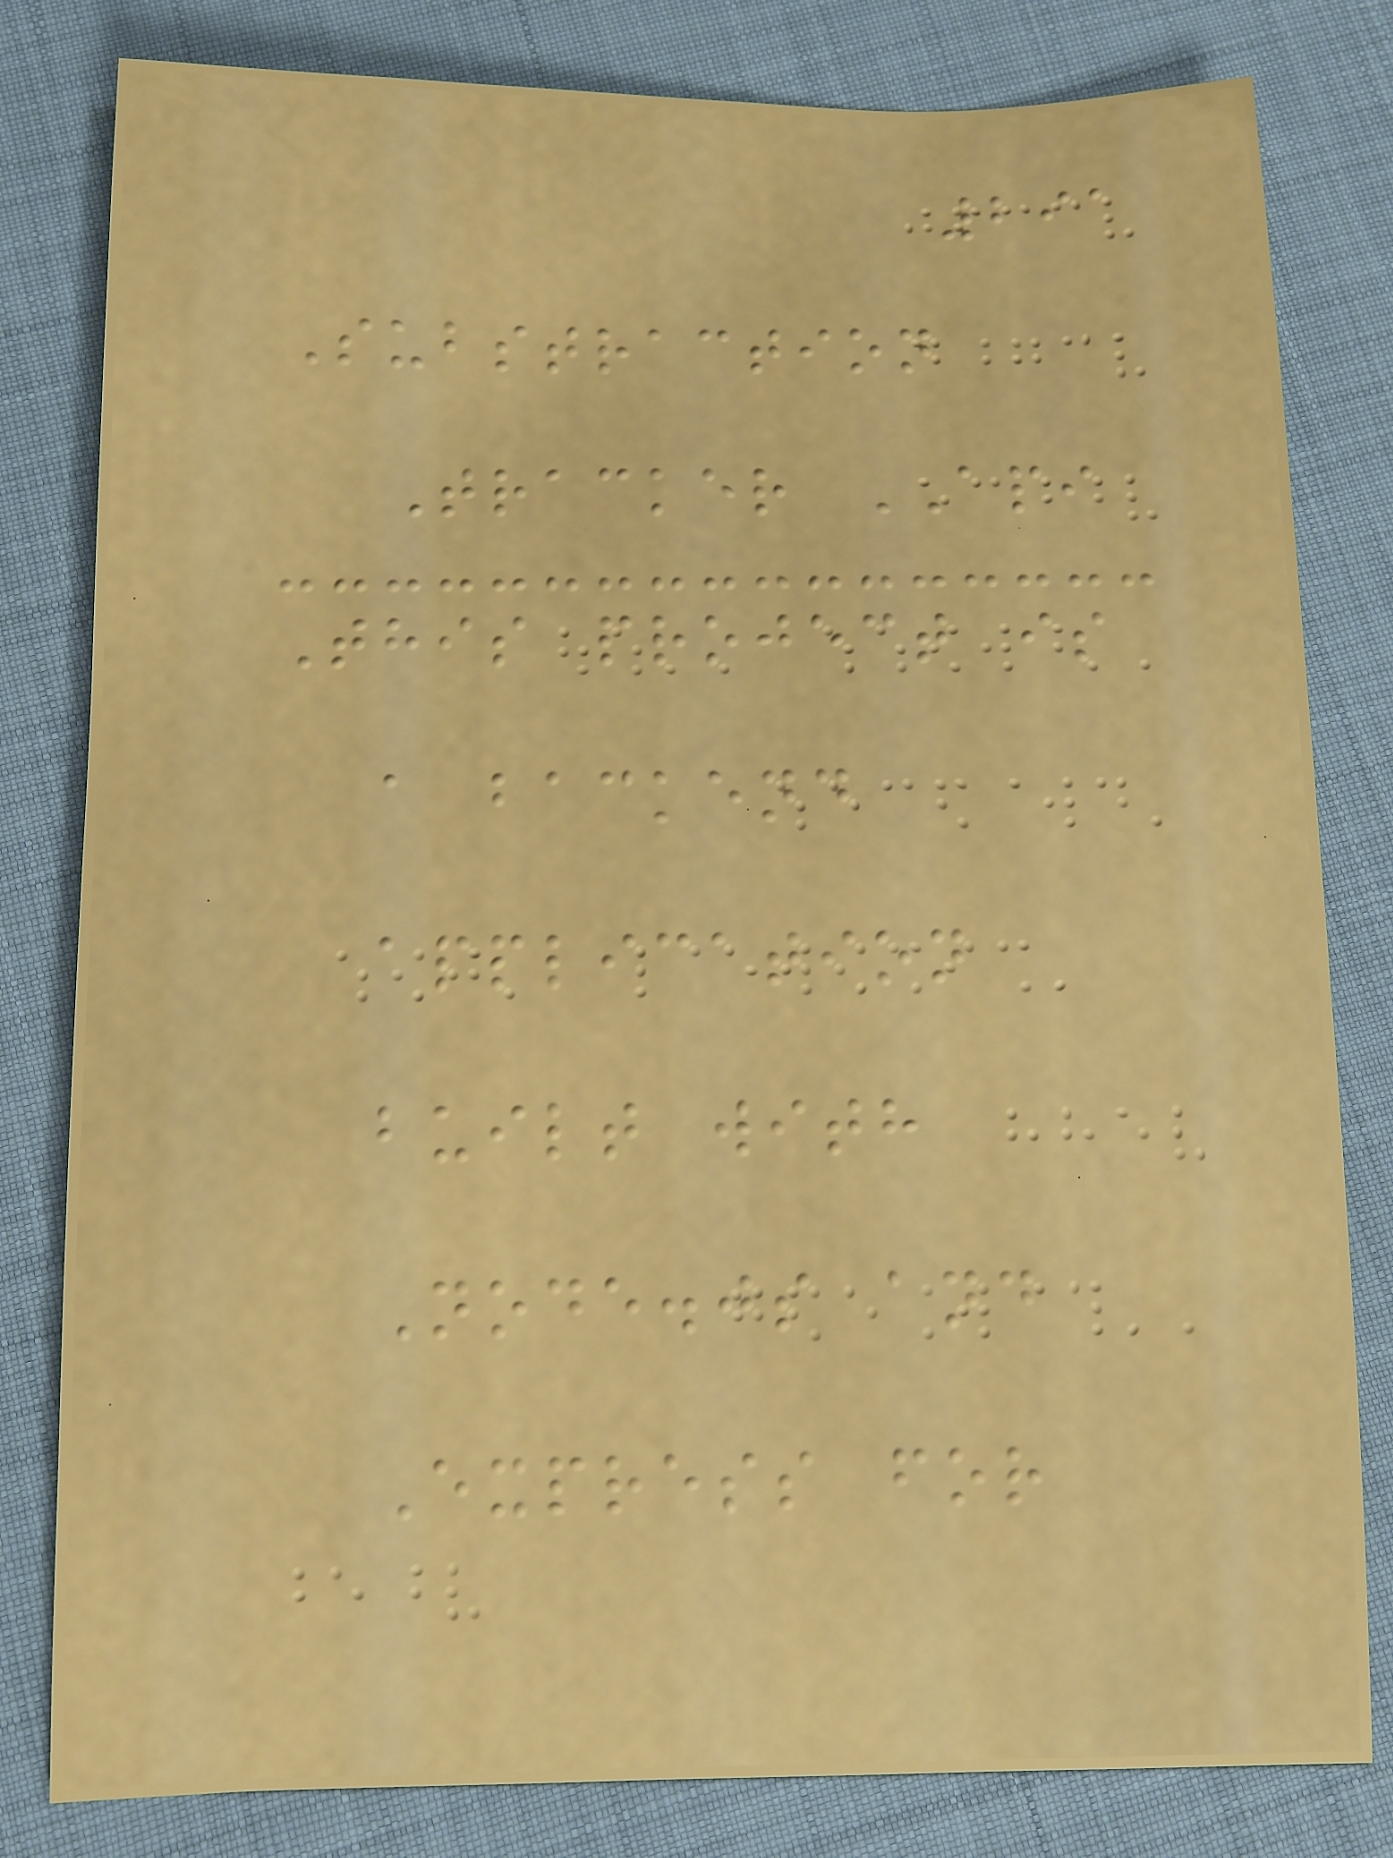291
Substraction
Tracker API
This project is
a backend
application
built with
Node.js and
Express for
